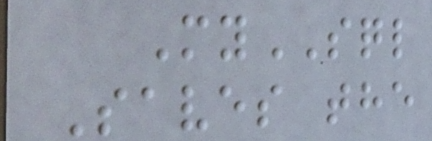MySQL
Saves the
